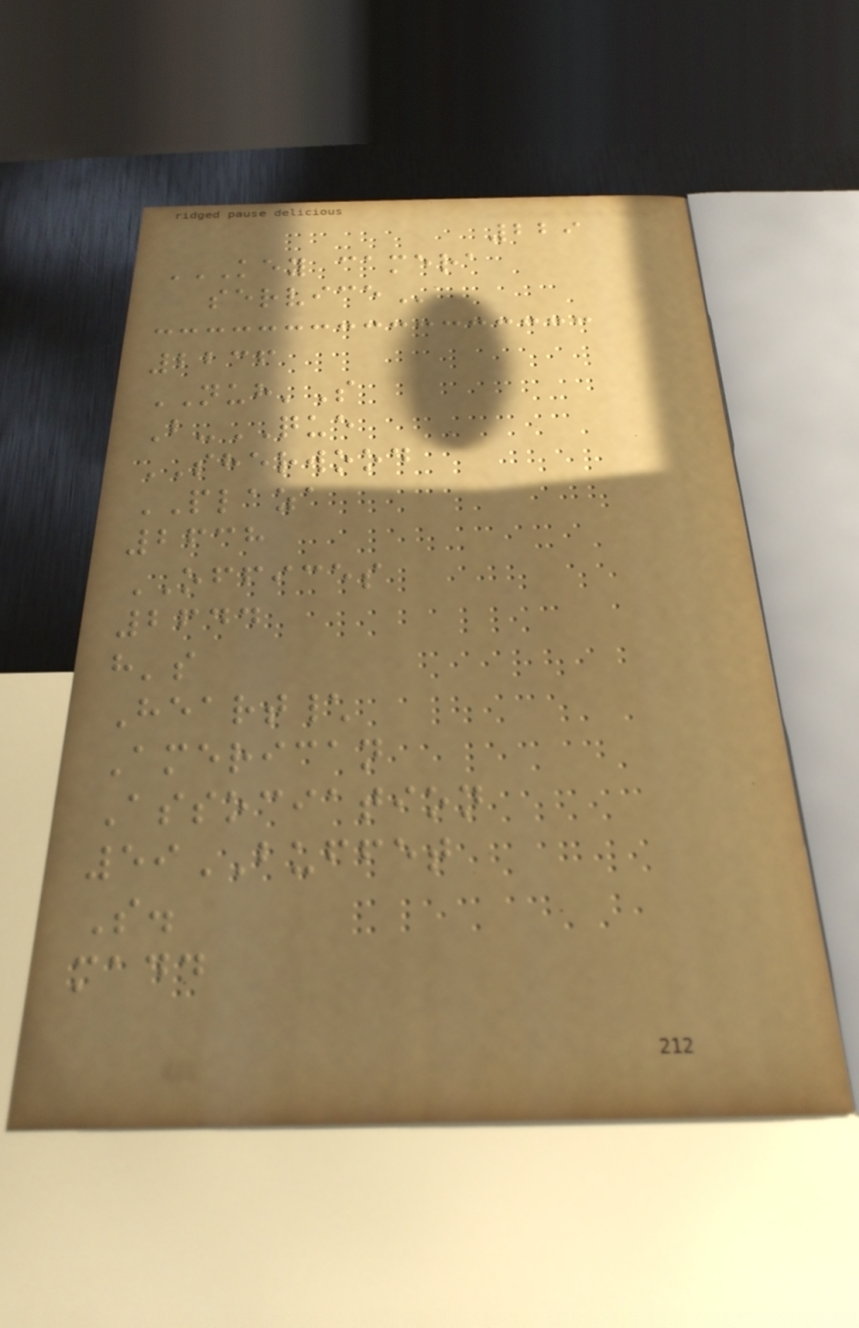229
KEY CAMERA
SERVICE
2236
NUH'S
B-QUE
SHERWOOD
PLAZA
2638
OFFICES
2644
h's
Heart\
American
Association
59BUFFET
S.
madd
